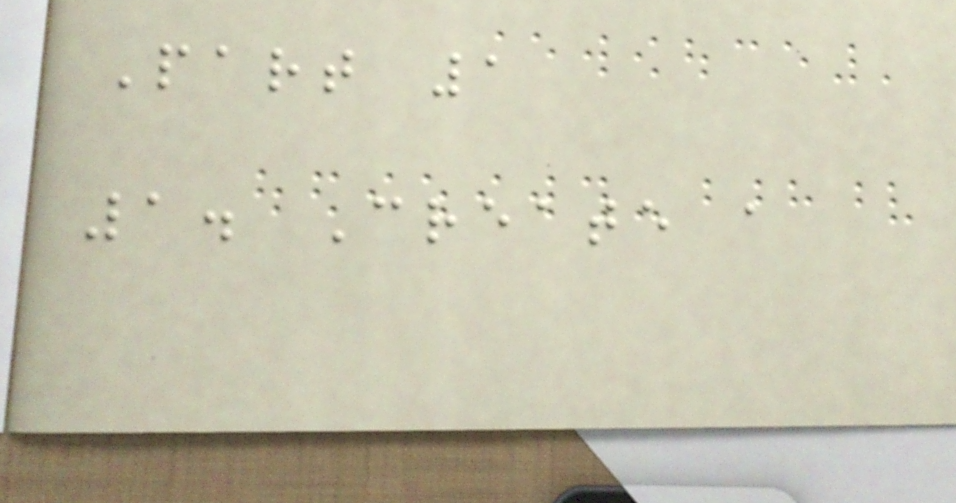Part 1
1. Create a
